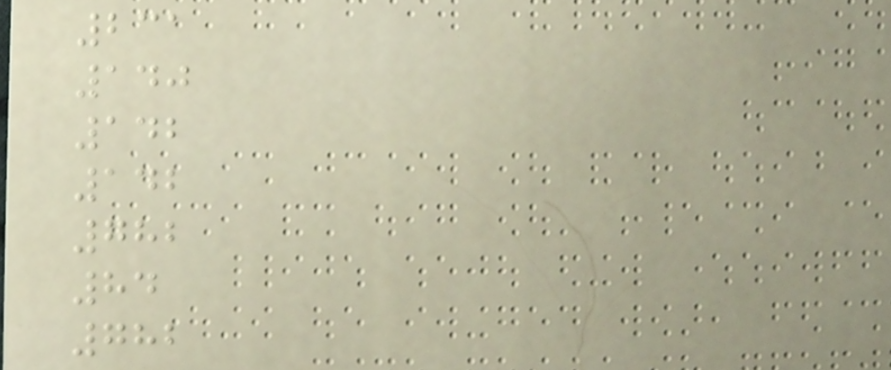231
140
142
142
782
84
782
